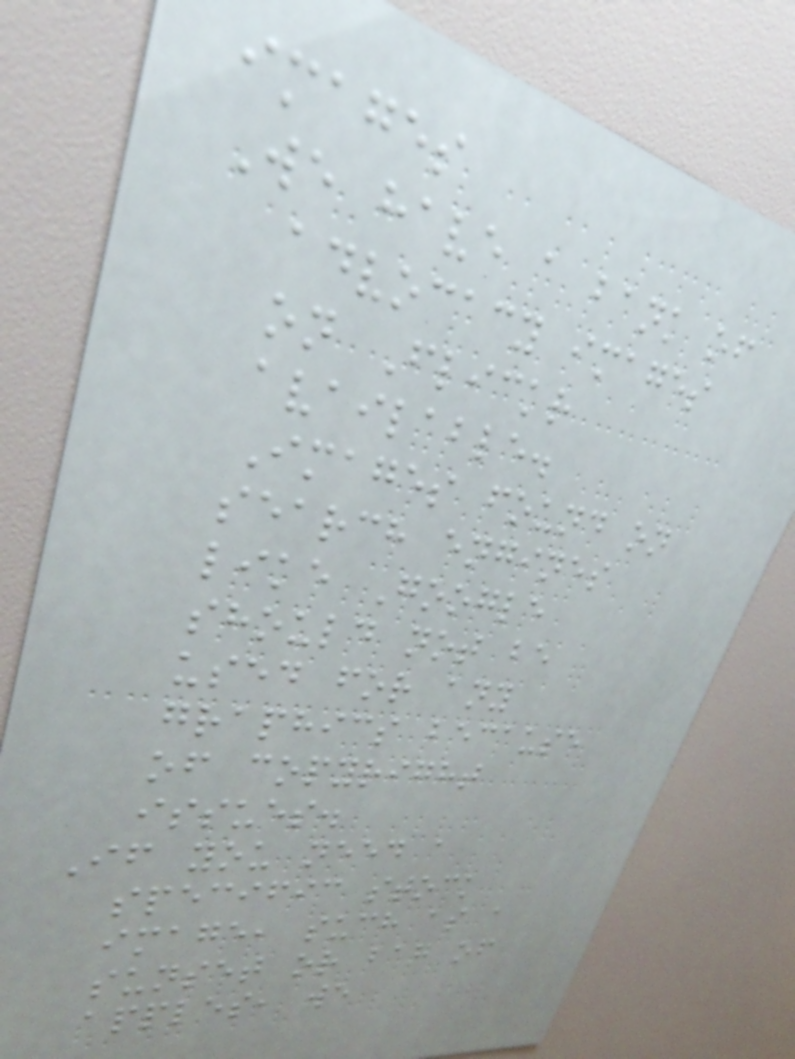images
We have a bank of
advocacy images
on Flickr
available.
Images found on
search engines
like Google
should not be
used for any
graphics because
of copyright
issues.
If you need a
specific stock
image, such as a
sunset or bag of
apples, we
